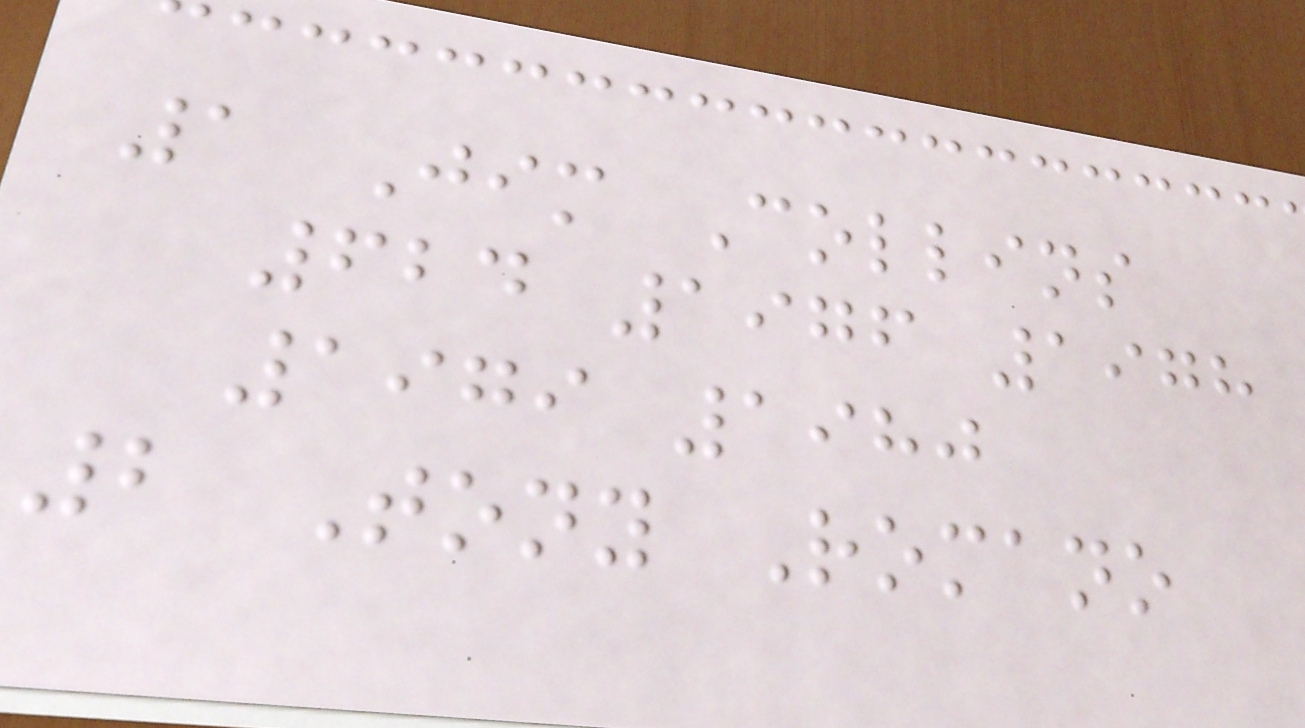1 Jim Collins
624 1976 1978
1979 1980
2 Tony Romano
